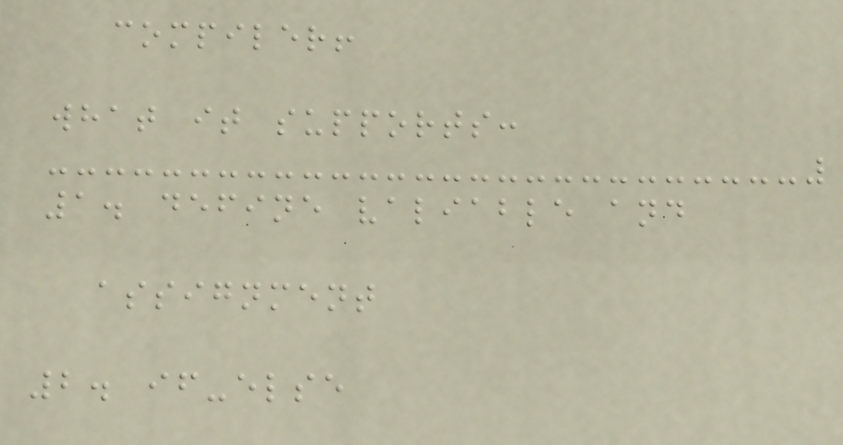compiler!
what it supports:
1. define valiable and
assignment
2. if-else
